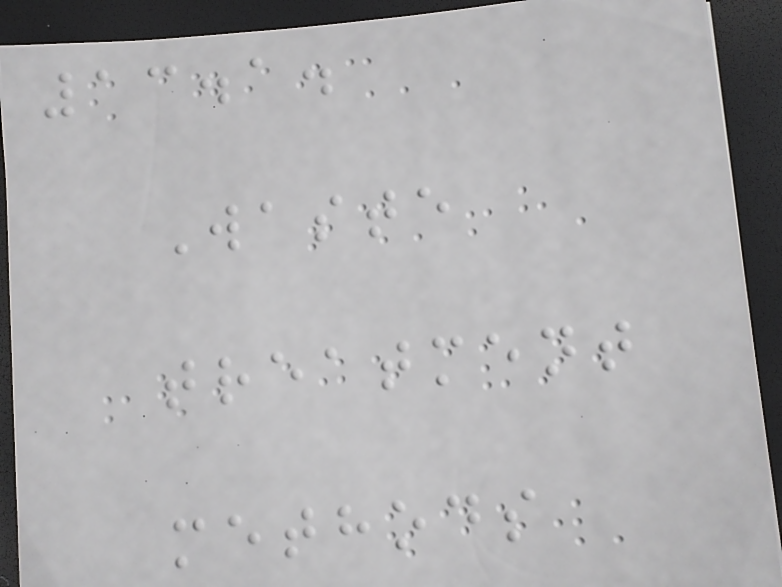13.1.
Waste
treatment
methods
